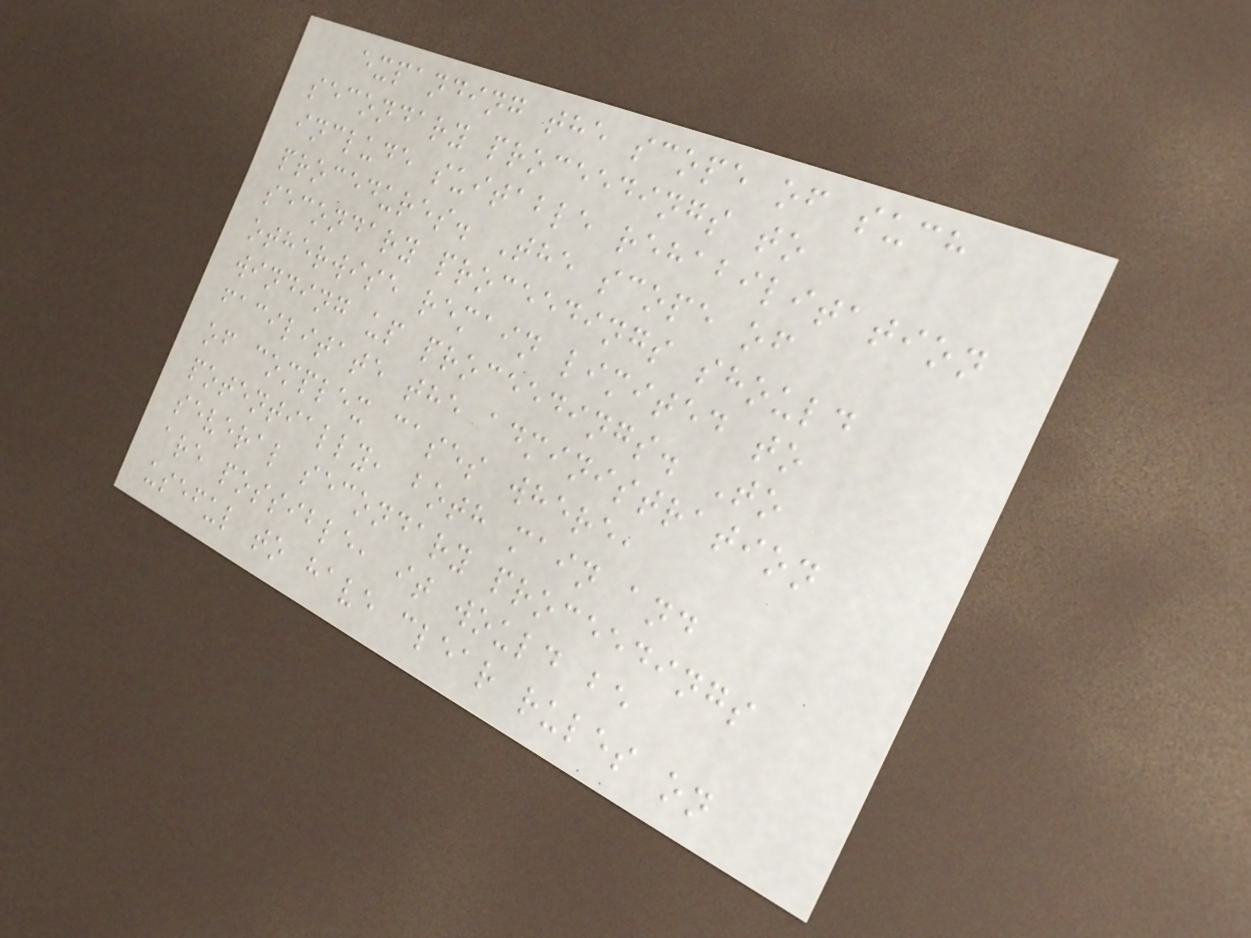expanding the scope of such
secondary proceedings to
include suitable rehabilitation
procedures. The scope of
secondary proceedings should
otherwise remain limited to
winding up proceedings. To
facilitate the administration
of complex cases where,
potentially, both main and
several secondary proceedings
are possible, it would be
useful to have clear rules on
